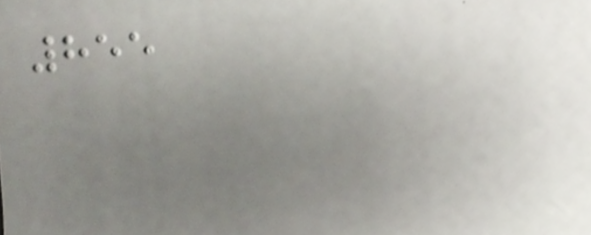855
